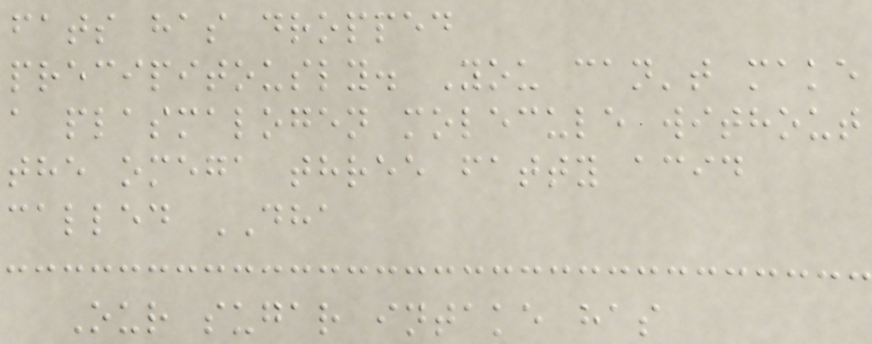fats has dropped
precipitously. You can't make
a plasmalogen molecule without
the omega three fatty acid
called DHA
Our sugar intake has
